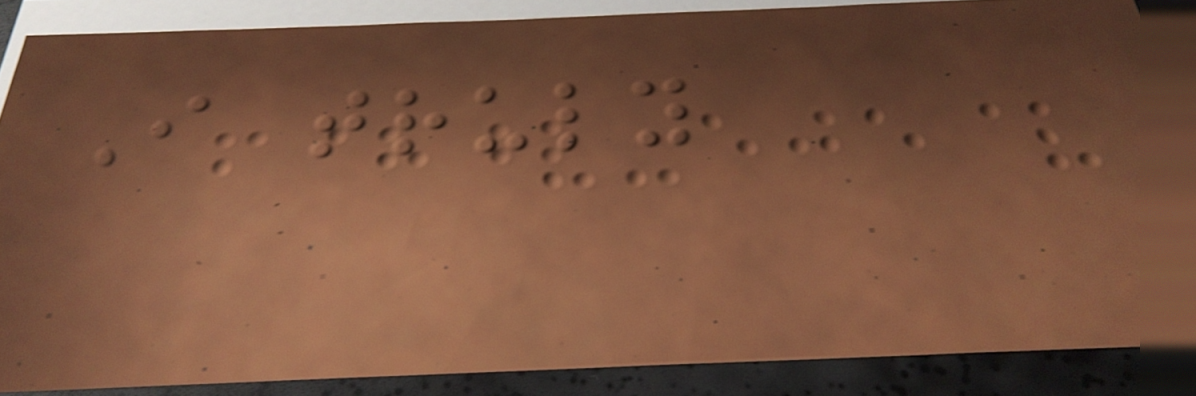I truly
